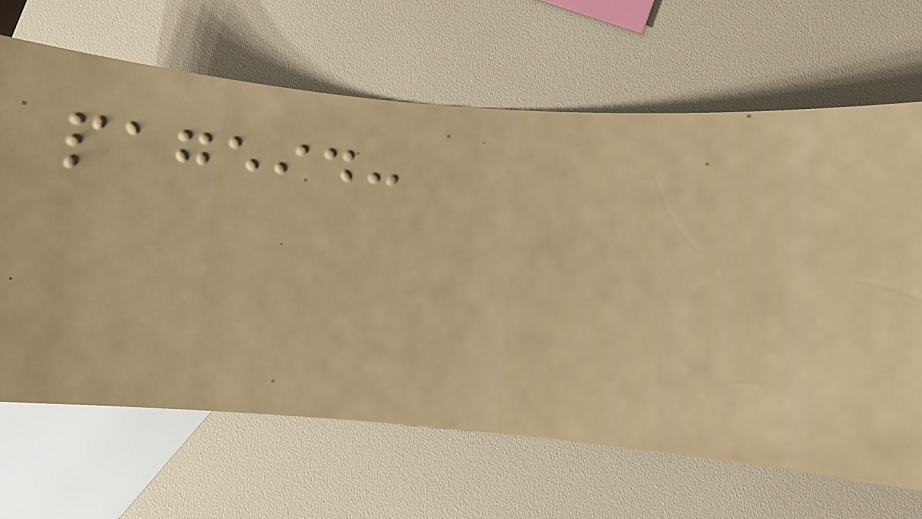pageid:
